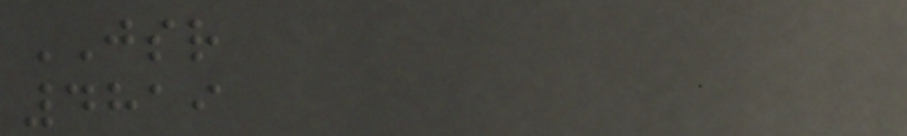JSR
4819
